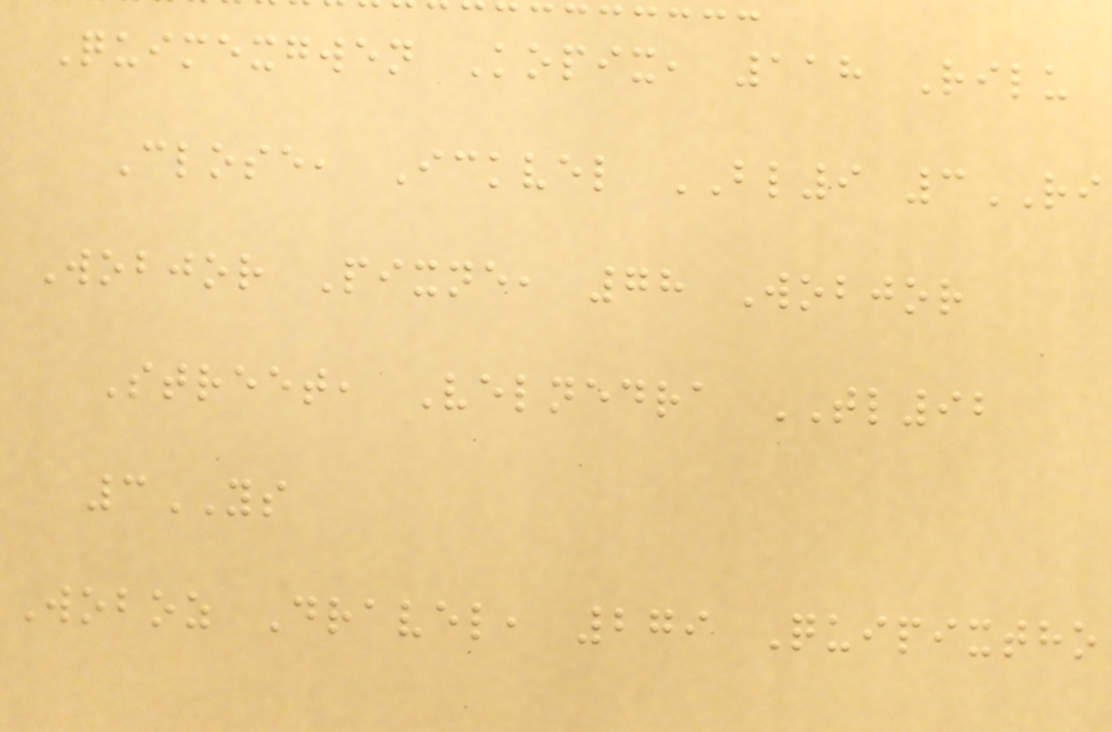Quimexgwen Kopix, 118 Rilu
Close, Ickvel BL9 3RI
Wobjor Pixne, 78 Wobjor
Street, Velnedra TL92
3YS
Woboz Dravel, 279 Quipixtho
